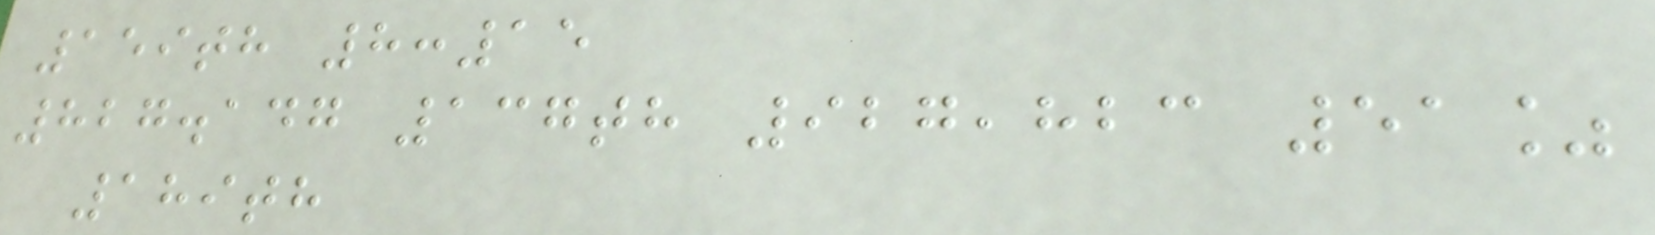159th 8:15
827.147 137th 927,823 51%
189th
